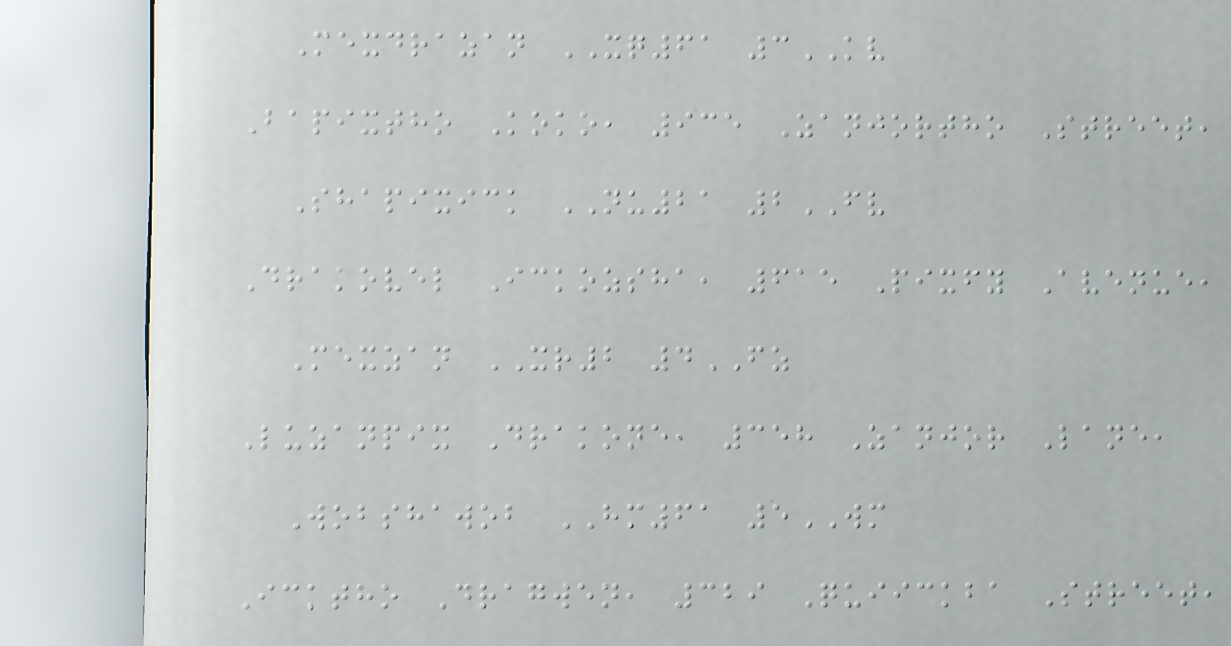Mexdrazan XQ61 3KV
Bapixtho Koko, 935 Zanjortho Street,
Shapixick NU21 2FV
Drakovel Ickozsha, 615 Pixfy Avenue,
Mexzan XR2 4FZ
Luzanpix Drakone, 358 Zanjor Lane,
Wobshawob HM61 5WM
Icktho Dragwen, 329 Quiickba Street,
